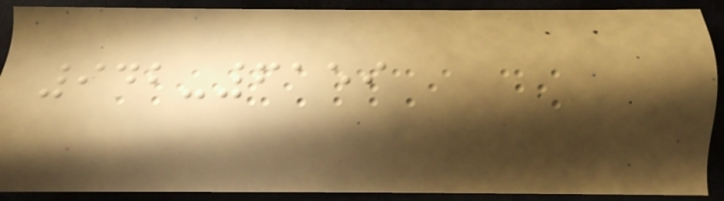942-6159
